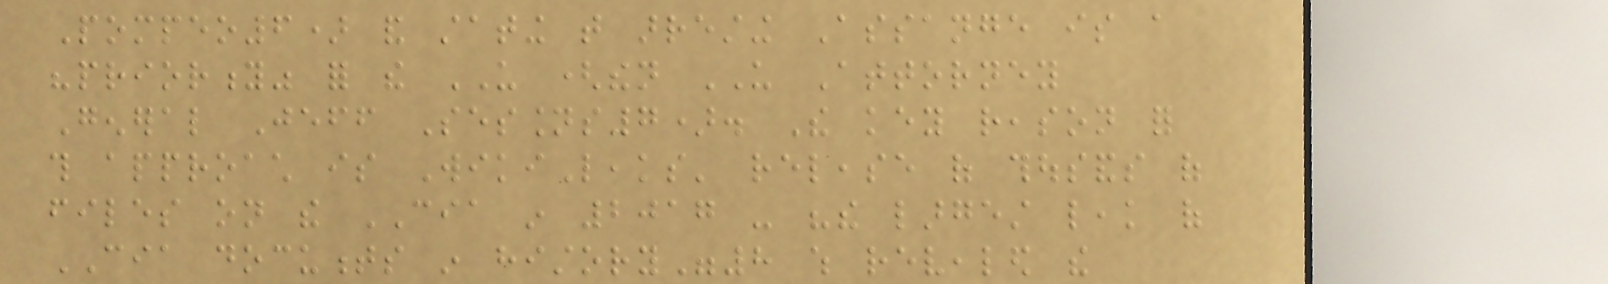Pompeo6) and stating that arresting Assange is a
"priority" for the US (then US Attorney
General Jeff Sessions7). The key reason for
this approach is WikiLeaks' release of thousands of
files on the CIA in 2017 - "the largest leak of
CIA documents in history"8 which revealed the
